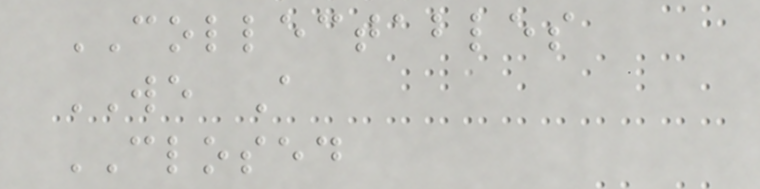COLLECTABLES
WE A
CLOSED
